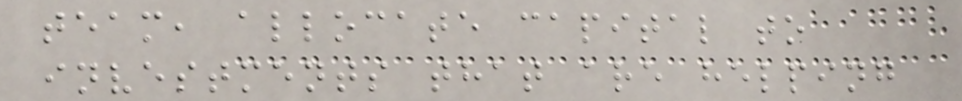team, allocate capital to
investments that are helping
